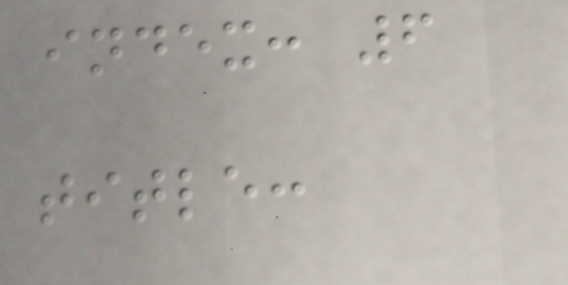index: 6
title:
